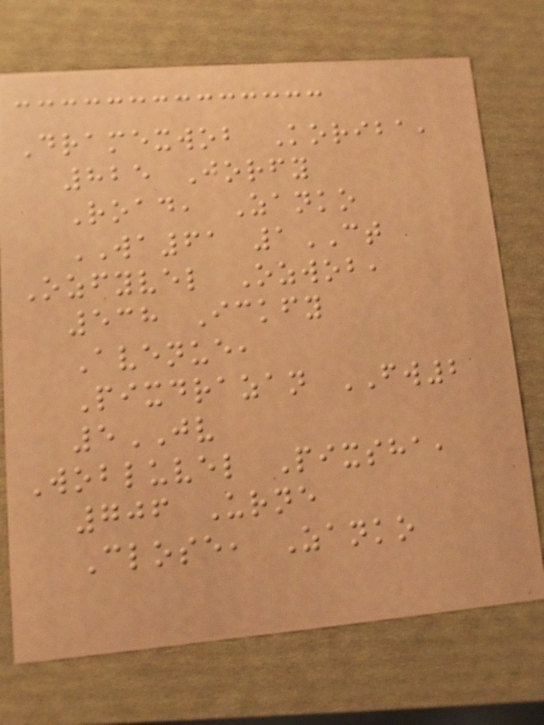Dramexwob Koriba,
825 Jorfy
Road, Zanko
WA61 1CT
Ozfyvel Ozwob,
538 Ickfy
Avenue,
Pixdrazan FW2
5JV
Wobluvel Pixsha,
706 Urne
Close, Zanko
